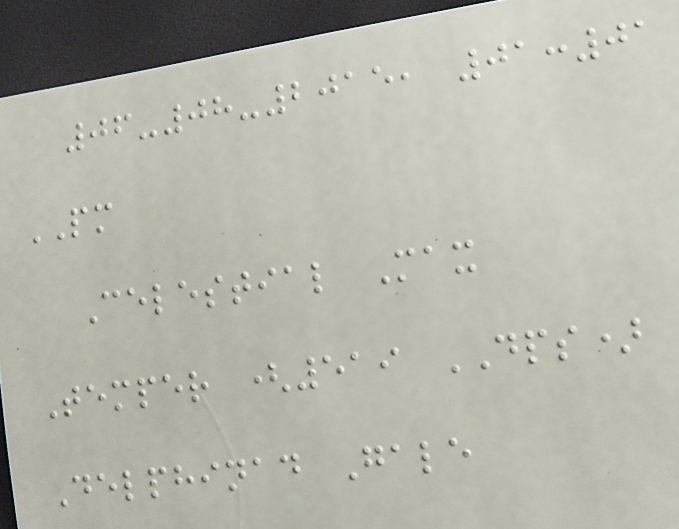06-08-2015, 01:01
PM
Celestial Max
Temper (519 DPS)
Delphinad Gale
